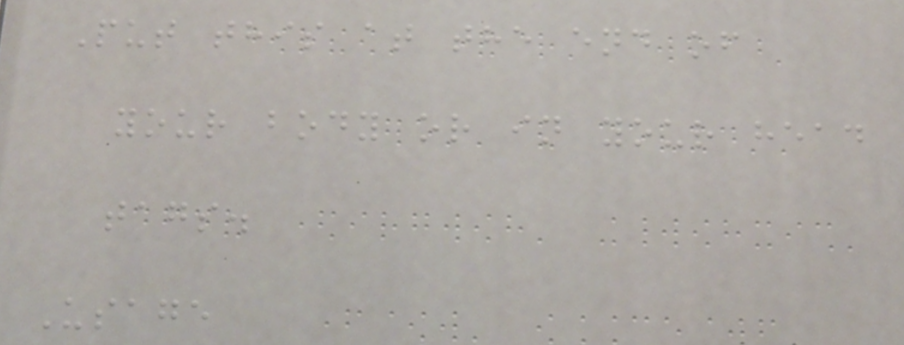Put this at the end of
your body or in your head
tags.
Usage
